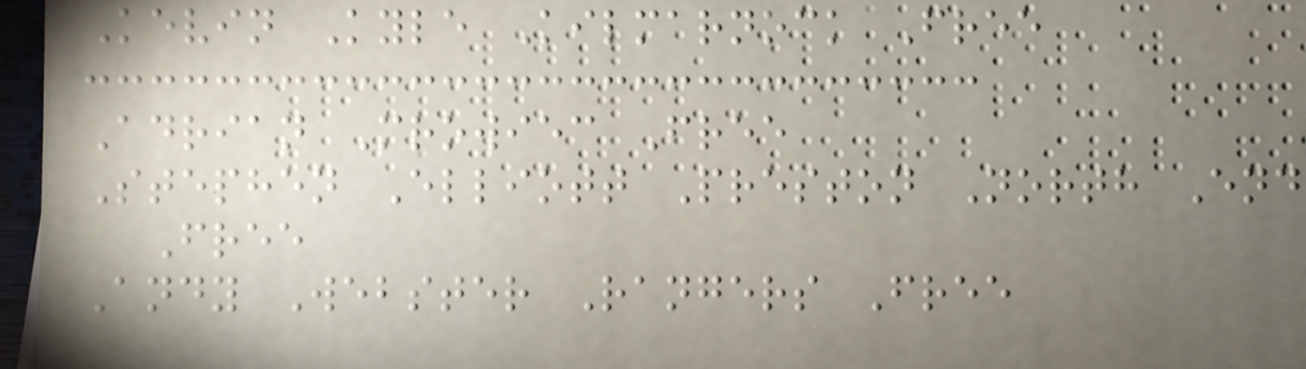Kevin Kyle Kilmarnock Free
Adrian Mrowiec Free
Stephen Elliott Preston North End
Free
Andy Webster Rangers Free
